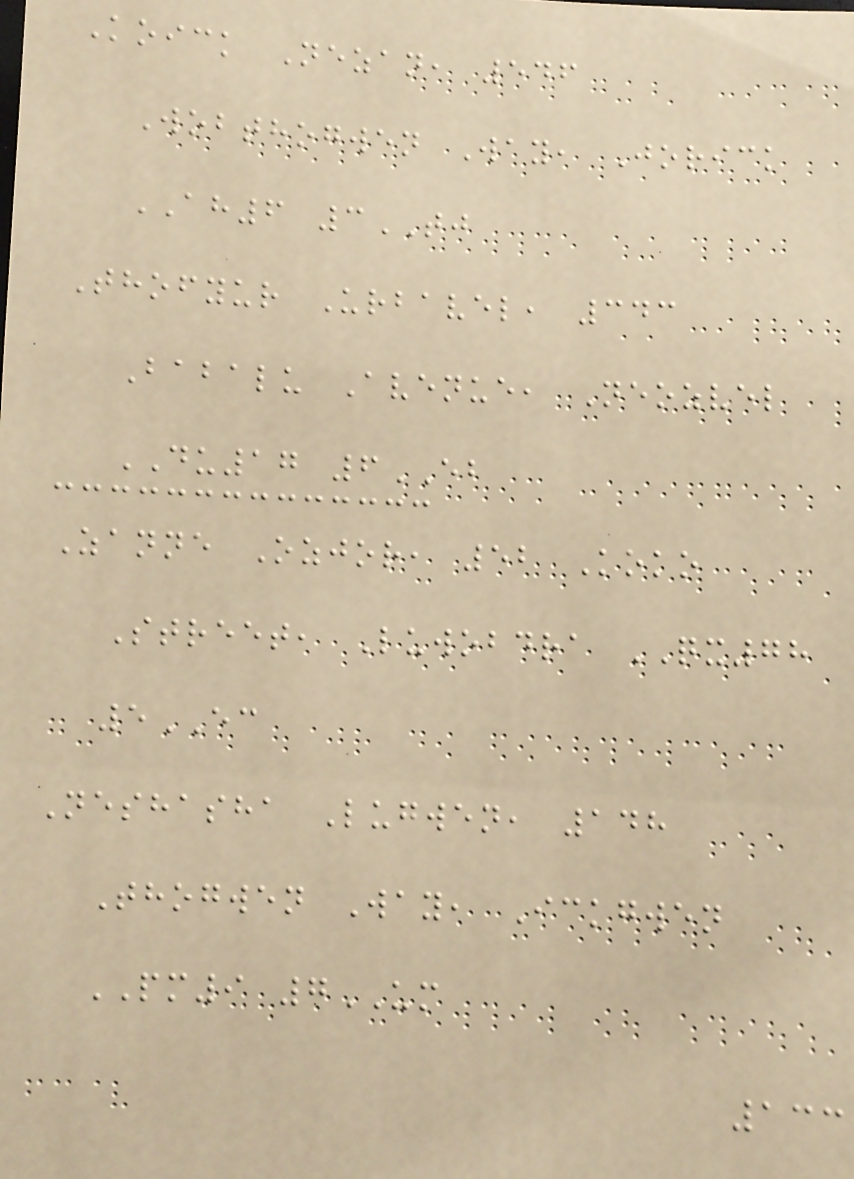Koick Nezan, 546
Wobthogwen Way, Jorick
AH6 3TJ
Thofyur Urbavel, 343
Babalu Avenue, Neozvel
DU17 6EB
Zanne Ozjor, 52 Koko
Street, Luwobdra QX78
5EC
Neshasha Lugwen, 148
Thogwen Way, Ickgwen
PM9 7UM
133
